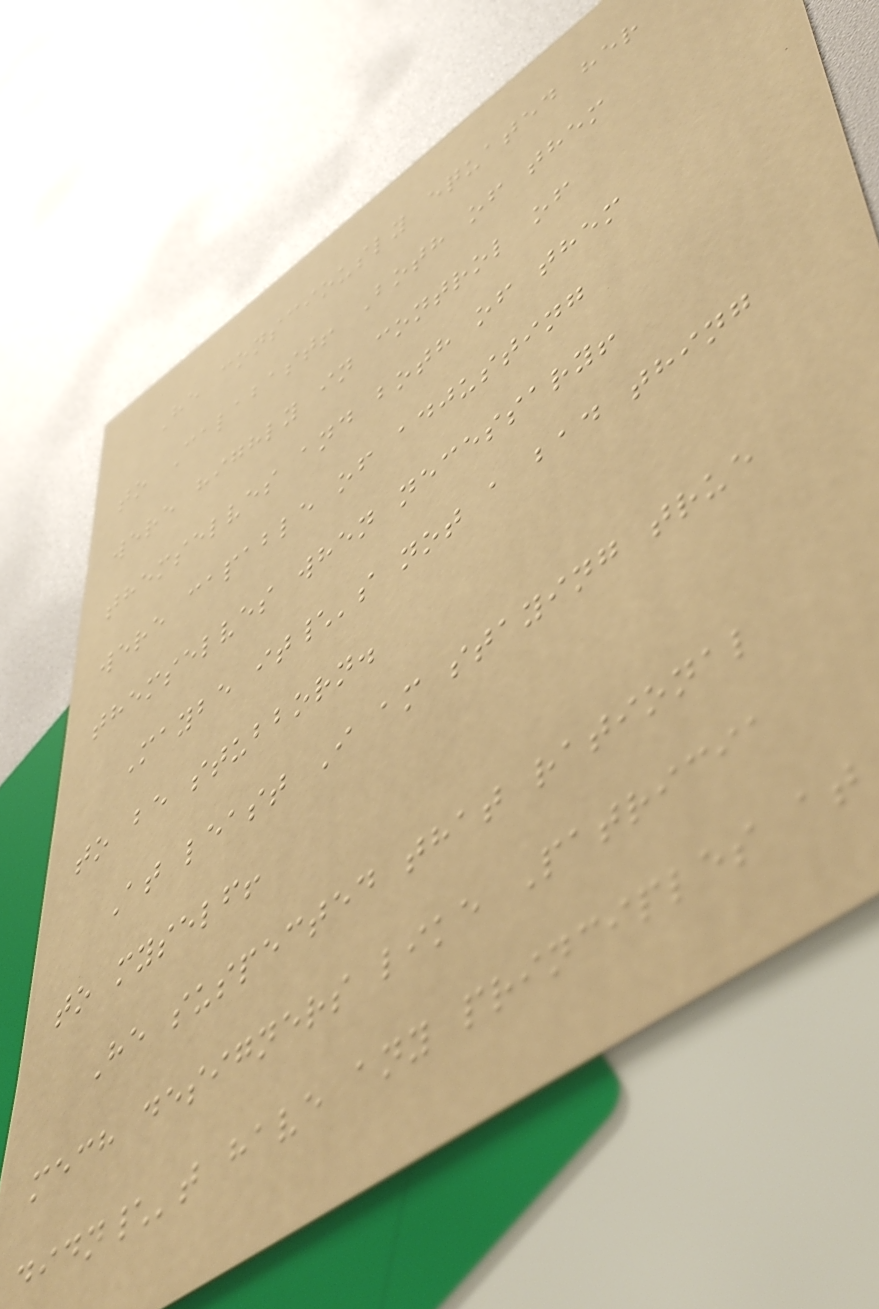He consciously equated her
to Calabast! Both of them
were highly in control of
themselves and both of them
were capable of adjusting
themselves when necessary!
Maybe it\'s not a bad thing
to be stubborn.
At least I am staying true
to myself!
He suspected that rational
mech designers like Patricia
didn\'t have any principles at
